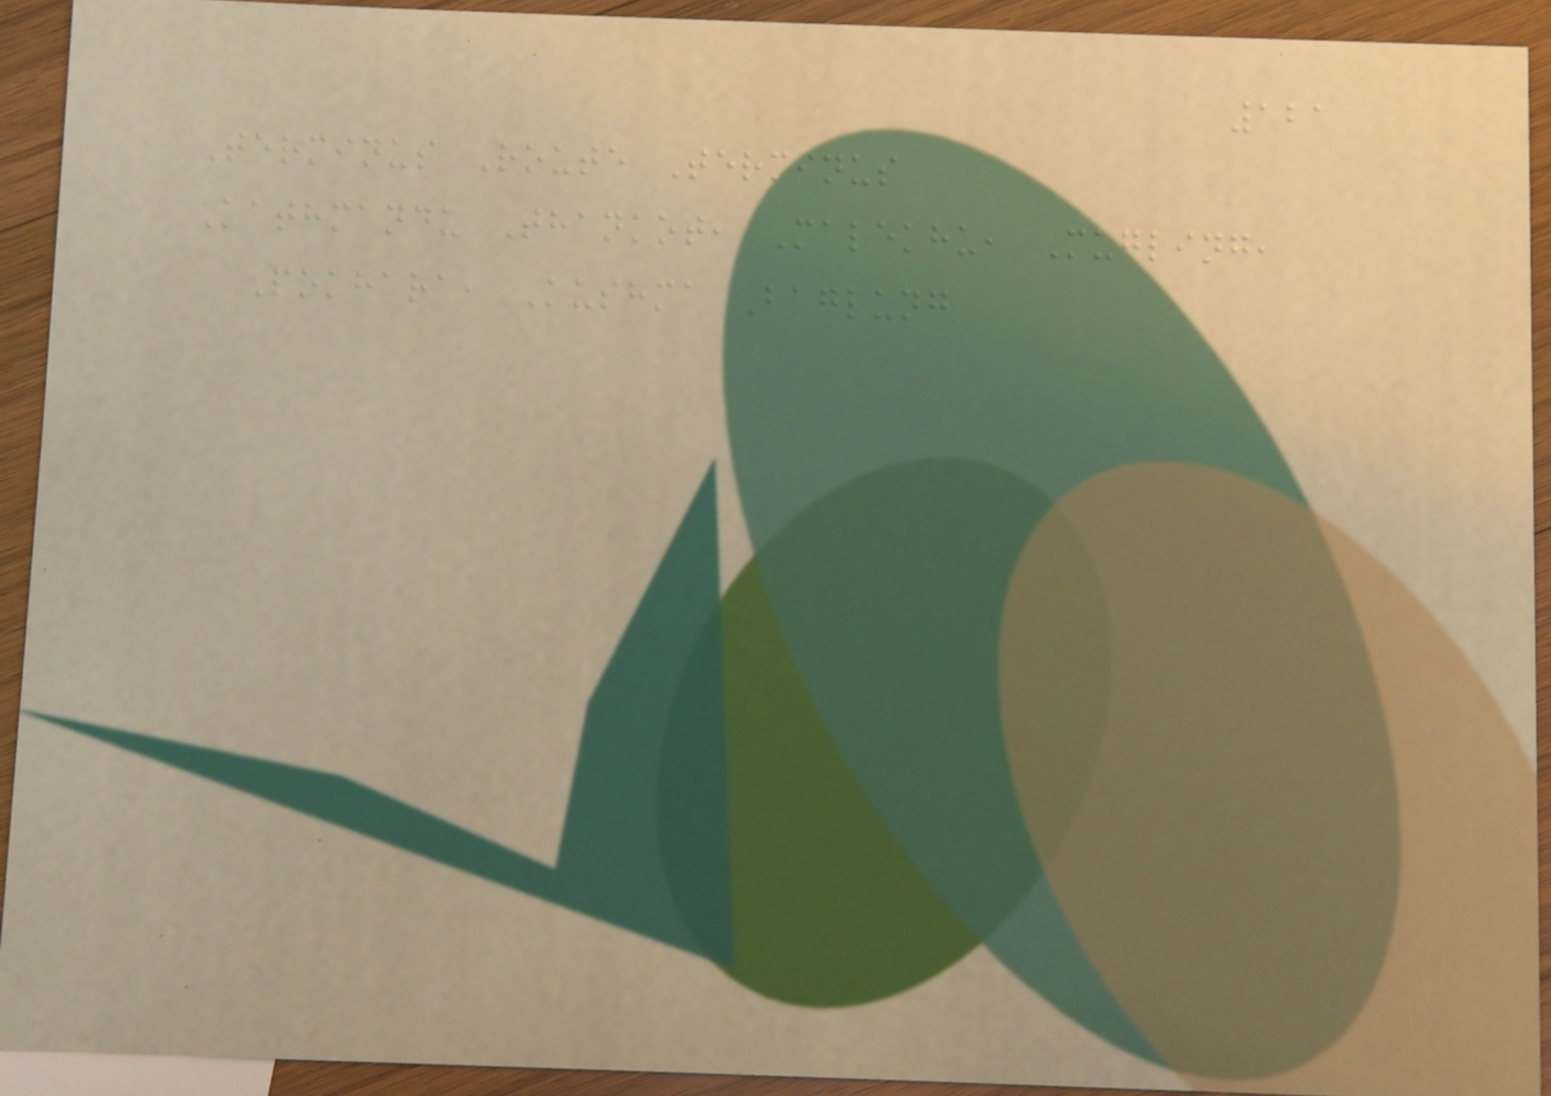121
Terminus Route Terminus
Kathmandu Thankot, Malekhu, Mugling,
Pokhara, Kushma Baglung
